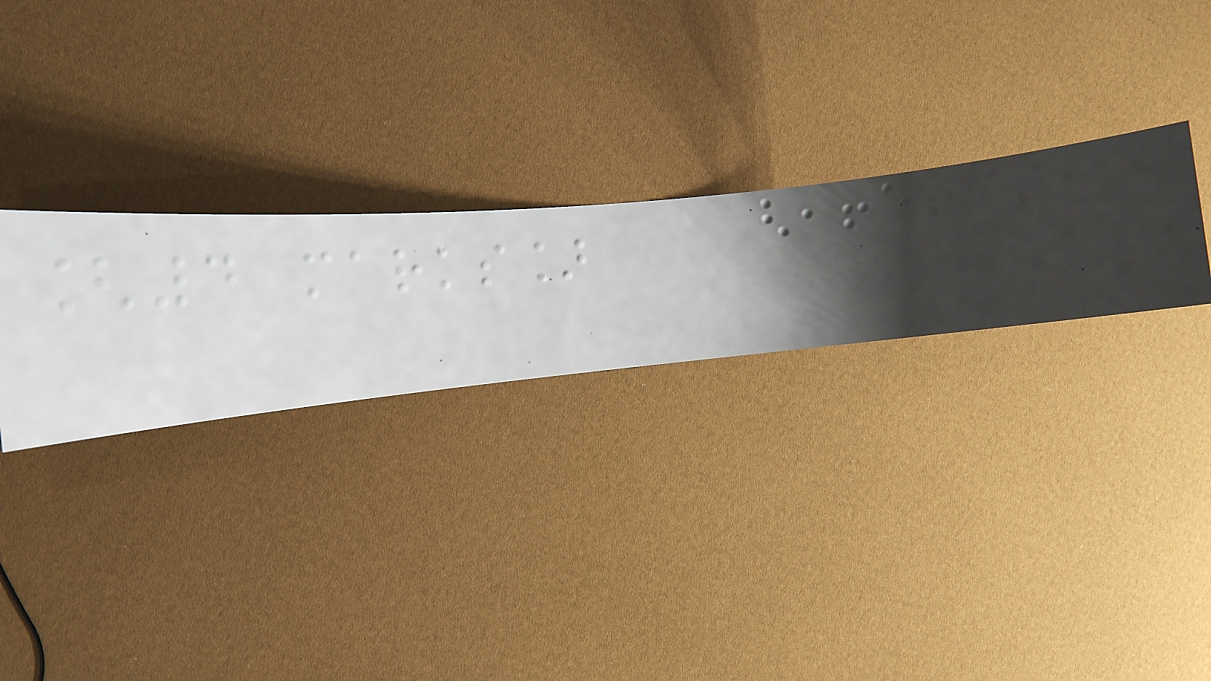[4 marks]
